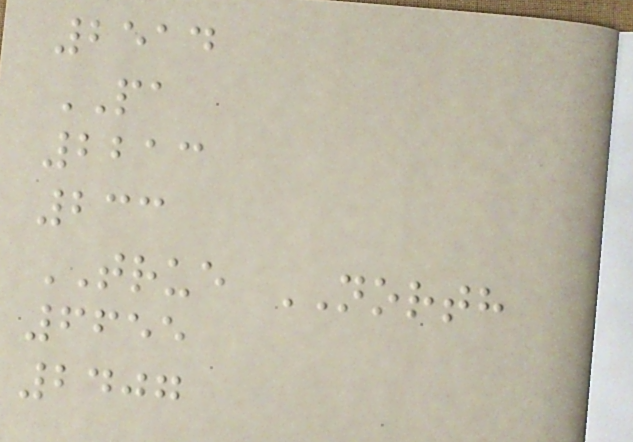2514
PA
2213
233
TRUE NORTH
6655
2407
